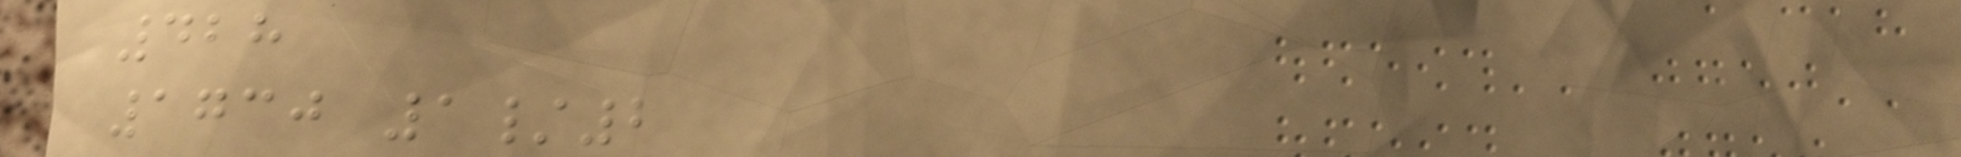428
1730 1/2
